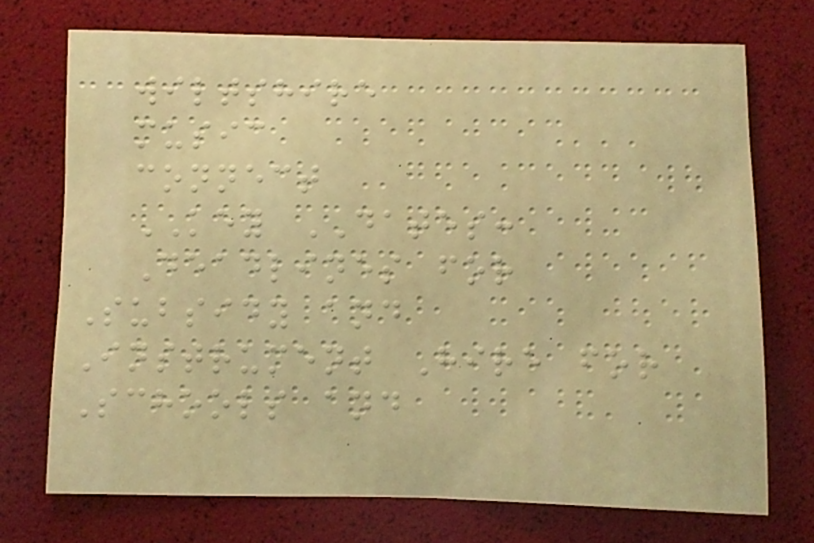wiltshire
music
connect
KEY DATES:
Deadlines for
Subsidy and
Instrument Hire for
Schools and
